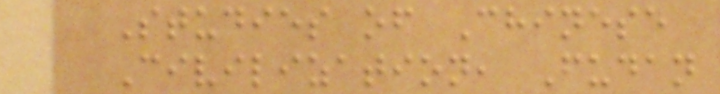Studies of Chinese
Civilization, Fudan
